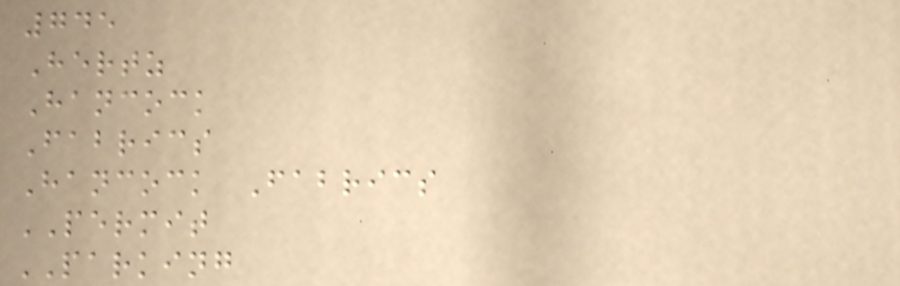745
Hertz
Hancock
Fabrics
Hancock Fabrics
PERMIT
PARKING
